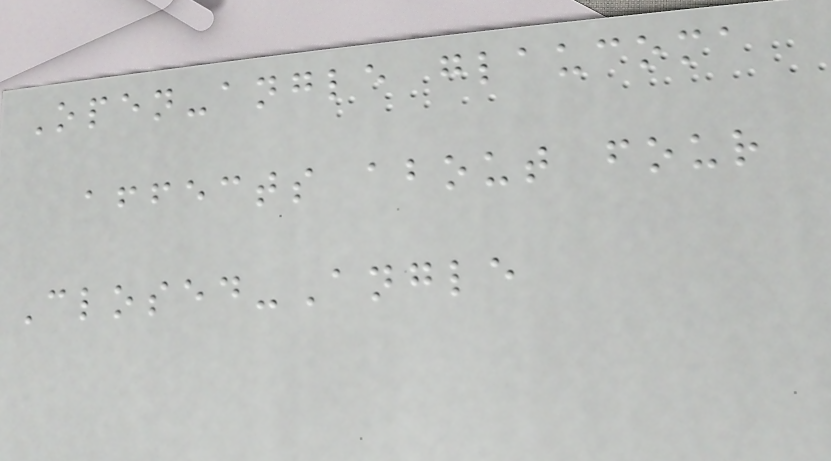Open-angle glaucoma
affects about four
Closed-Angle
